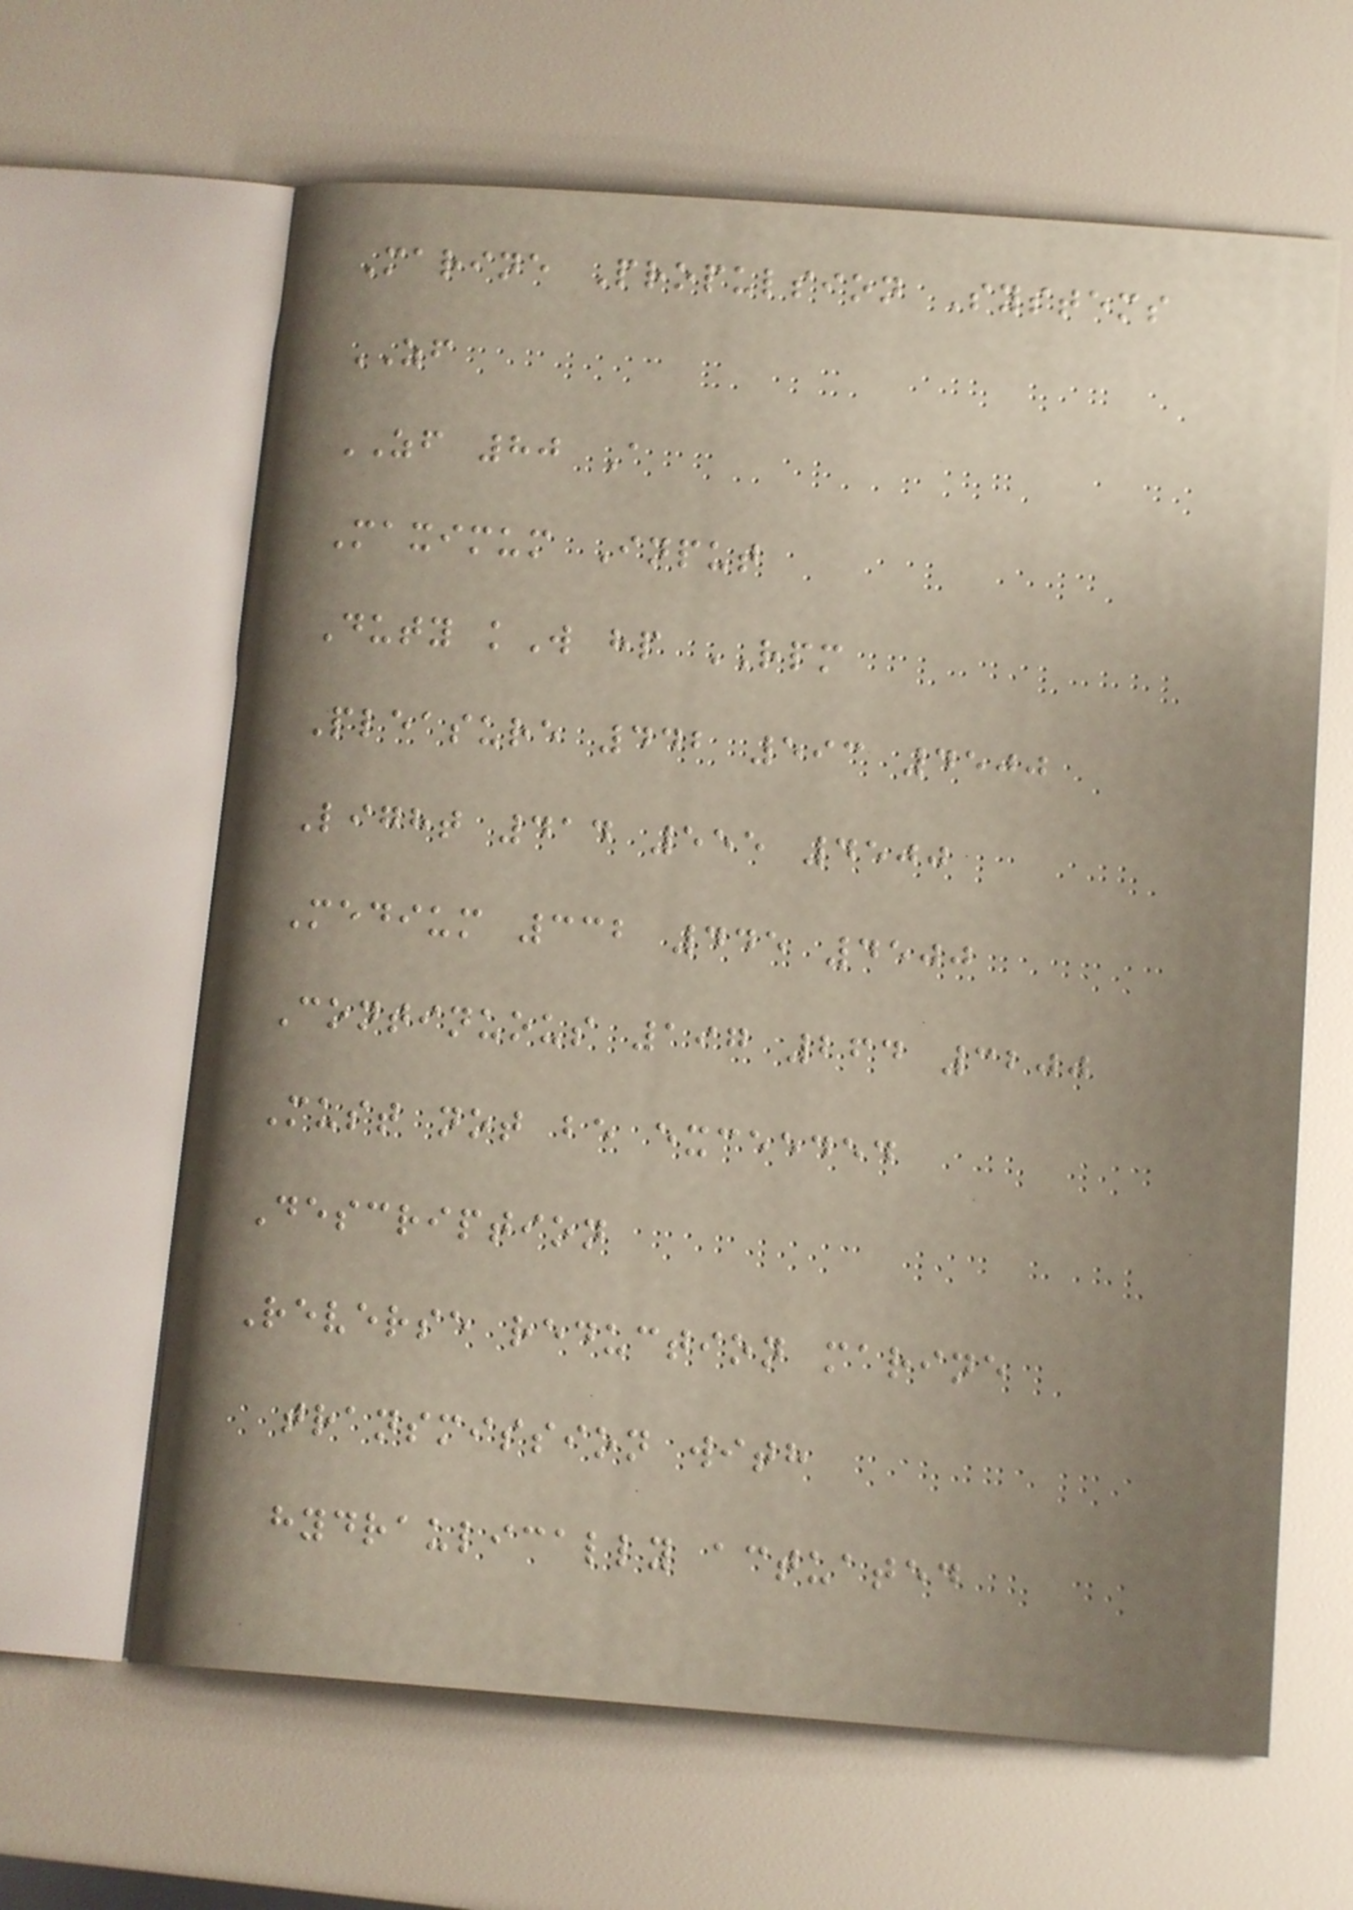Marine Propulsion Systems
ZF
ZF 80 A
Maximum Input
Duty kW hp RPM
Pleasure 442 593 4500
Light 414 555 4500
Medium 332 445 4500
Continuous 197 264 3200
Must not be exceeded
Description
Reverse reduction marine
transmission with
hydraulically actuated
